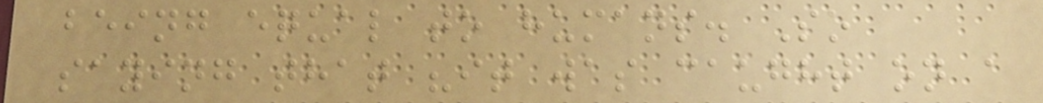being equal to humans. So
saying that "it was caught on a
